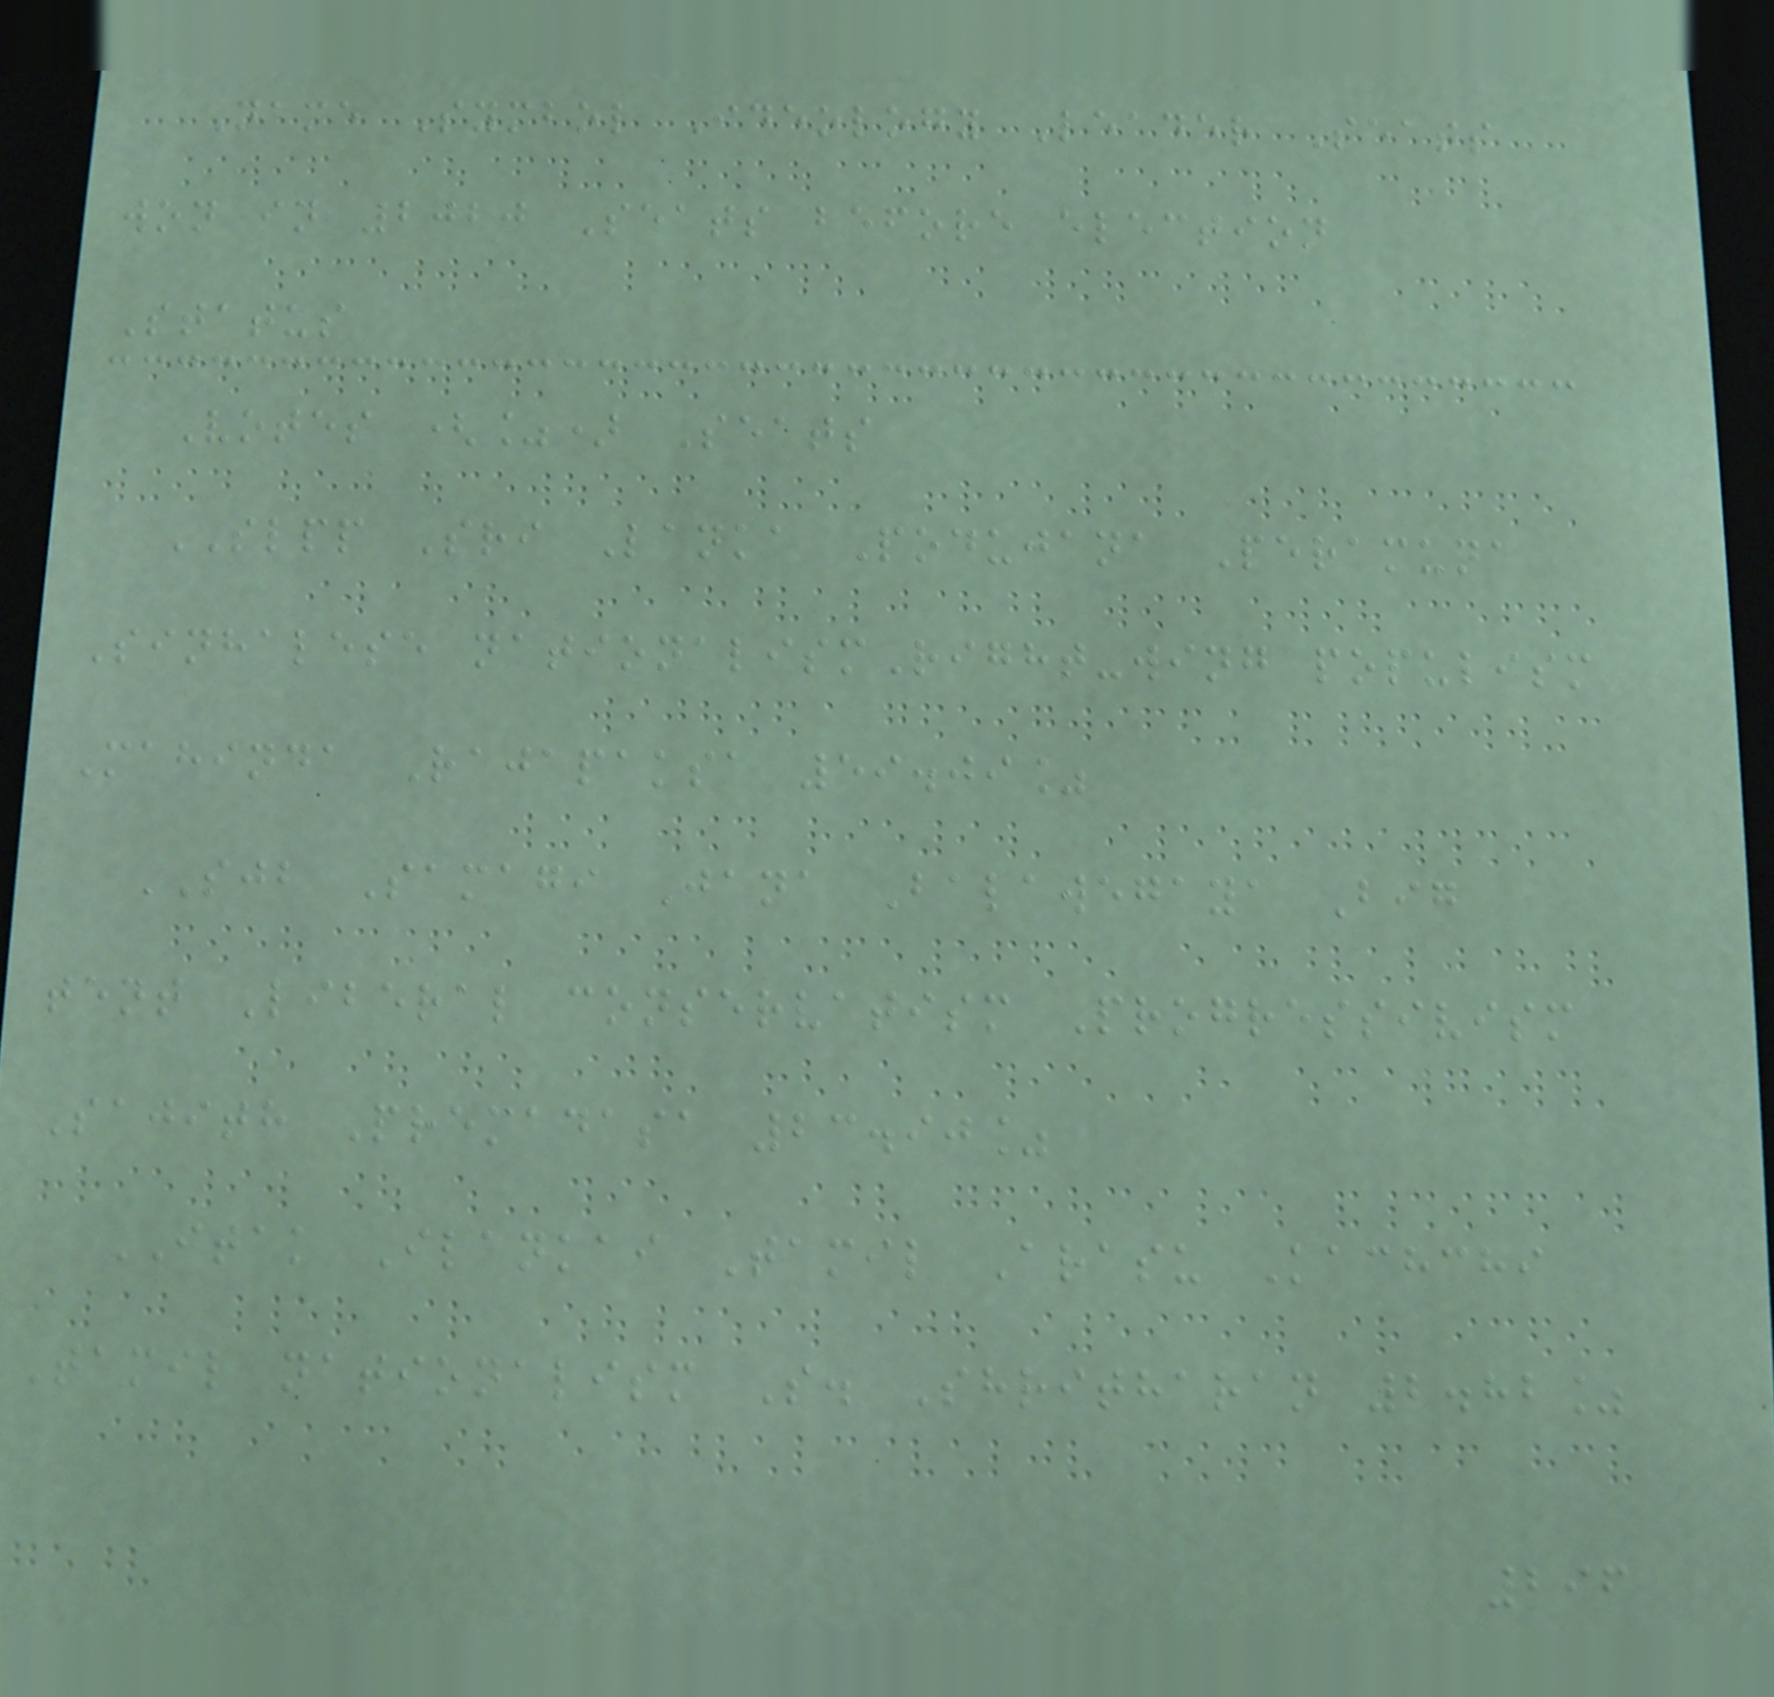Name Symbol Ideology Leader Seats
won in 2020 Seats before election
Status
Votes (%) Seats
SLPP Sri Lanka Podujana Peramuna
Sinhalese nationalismRight-wing populism
Mahinda Rajapaksa 59.09%
SJB Samagi Jana Balawegaya Big
tent Liberal conservatism Progressivism
Sajith Premadasa 23.90%
ITAK Ilankai Tamil Arasu Kachchi
Tamil nationalism S. Shritharan 2.82%
296
